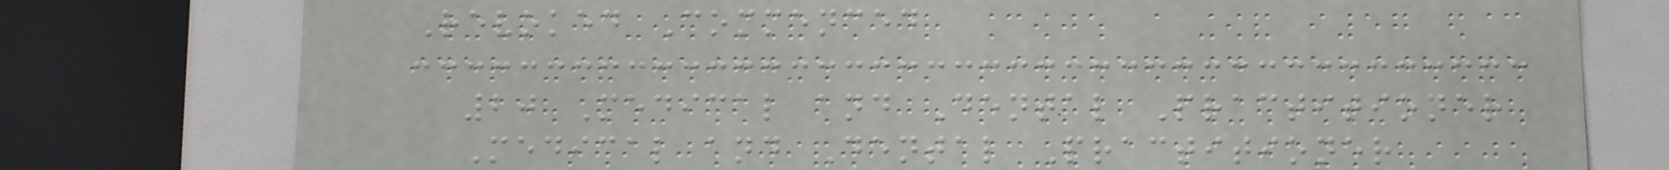Revoked Commenced
20 Medical and Dental Practitioner
Medical and Dental Practitioner
